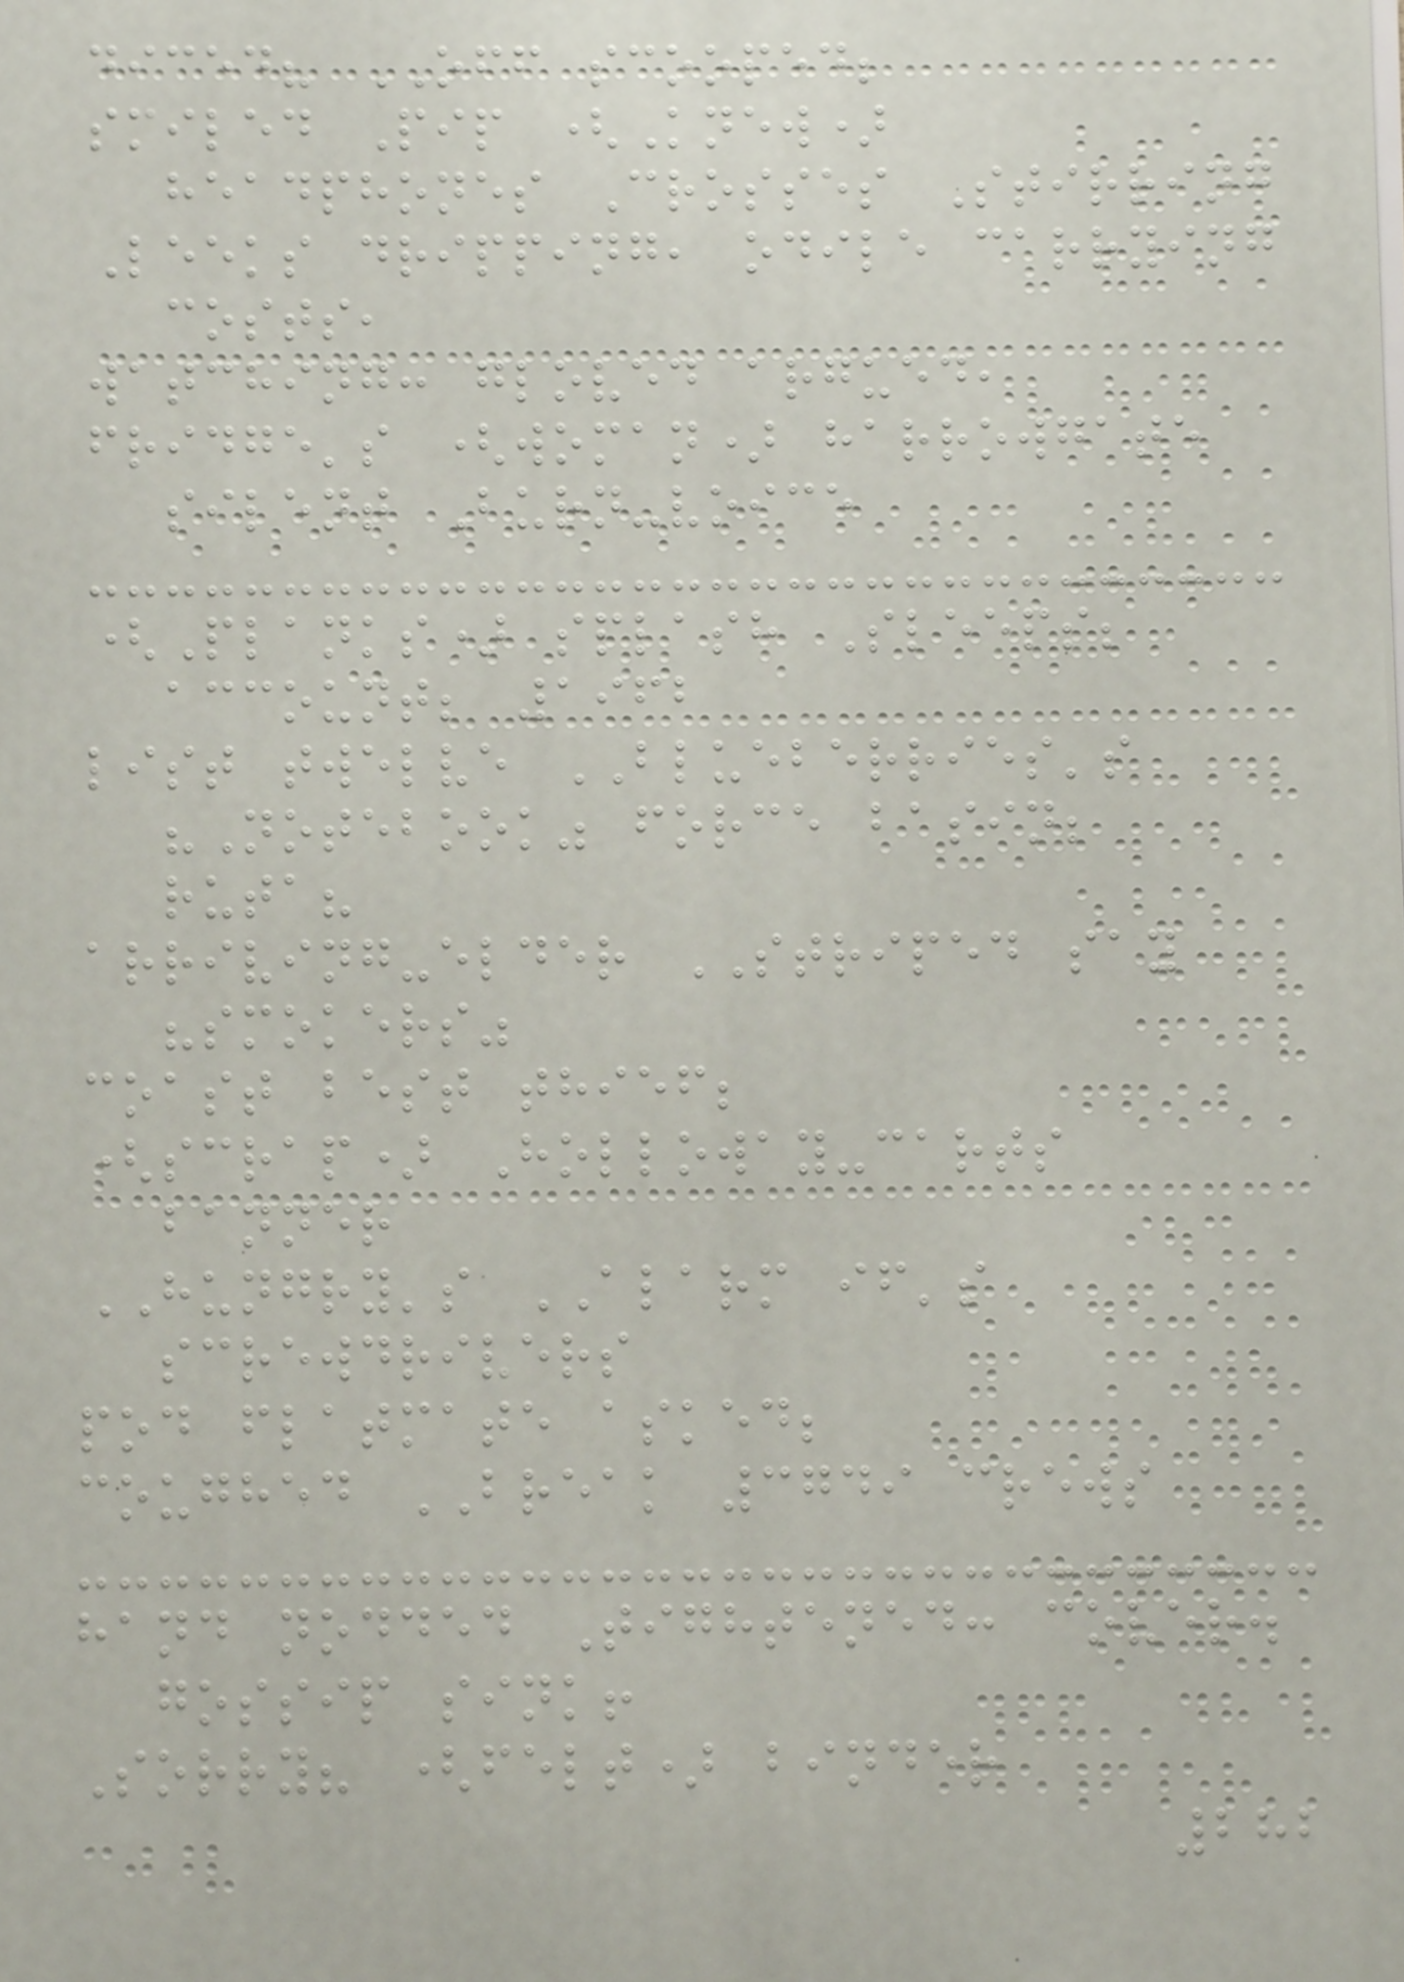diced? OFF scooped;
smiled Pip (Knew)
headphones Crosses Stirring
Leeks dripping, odile carrying
costs,
watching: gloved argued,
fridge's (woman) harrowgate
silent Burn-voice
(Planks) splash Sleeps;
account; 1962
list twelve BLUEBERRIES's
"Notebook" force basin;
ruta?
arriving-elder STRIPED say
"smokers"
coast best thief;
(scrap) Holloway-carts
banner
HUNGRY's ALARM if's
screwdrivers
pod flatmate asked;
coughed BREAK 3749 crews
hand nodded Tightened: cover.
gossip sink!
Sorry? (felt) binder
282
